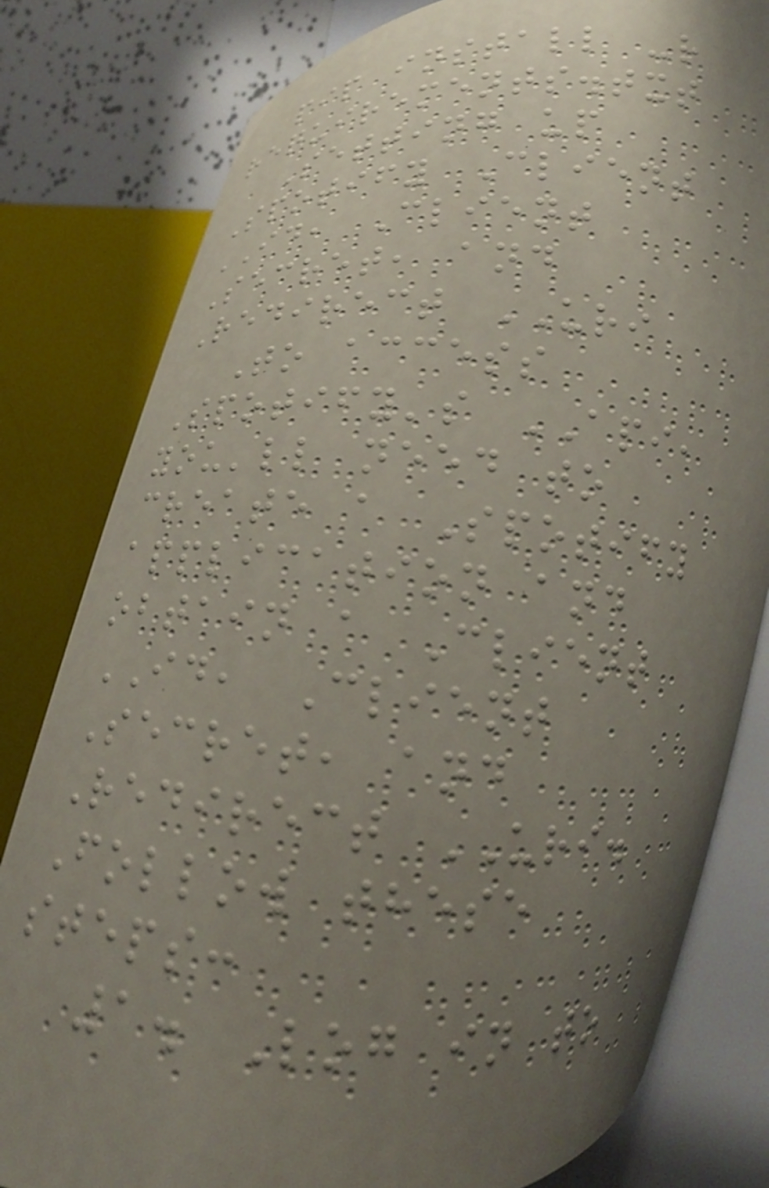pip install -r
requirements.txt
Setting up
Spotify Client
ID, Client
Secret, and
Redirect URI
To access
Spotify's API,
you'll need to
create a Spotify
application and
obtain a Client
ID, Client
Secret, and
Redirect URI.
Follow these
steps:
1. Log in to
